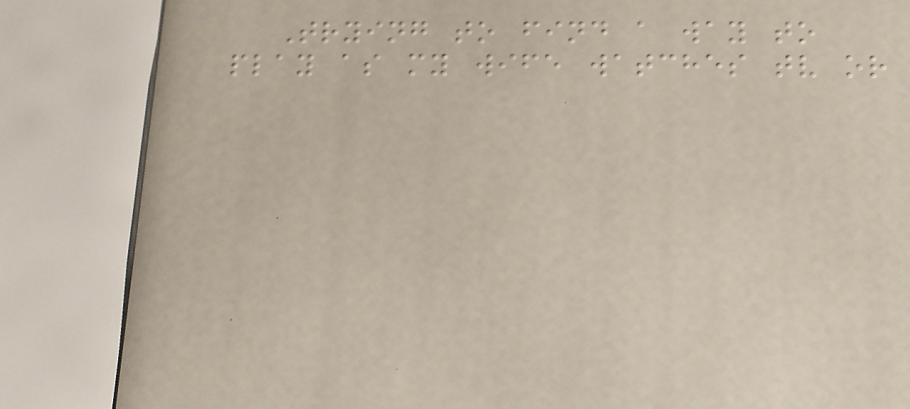Trying to find a way to
play as my wife watches tv or
